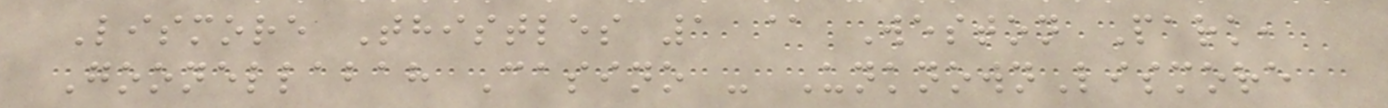Lismore Thistles 1 @ Weston Park,
Goonellabah Casino - UnknownLismore
